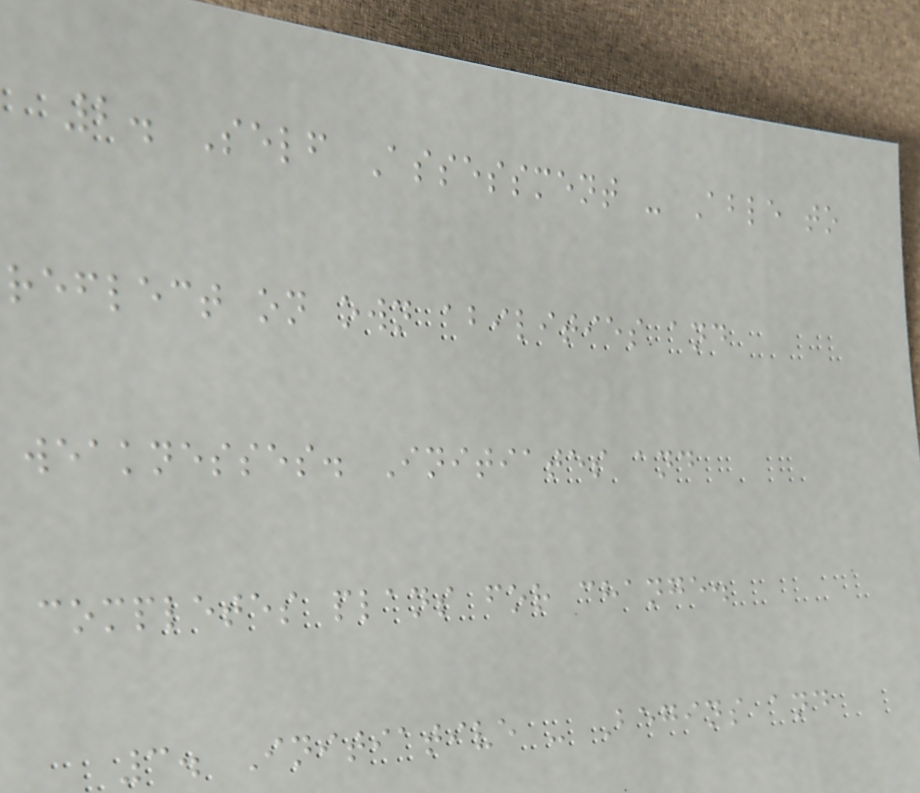2. Self Assessment - Able to
reflect on own abilities and
weaknesses. Initiates and
completes plans for change.
3. Initiative - Begins and
